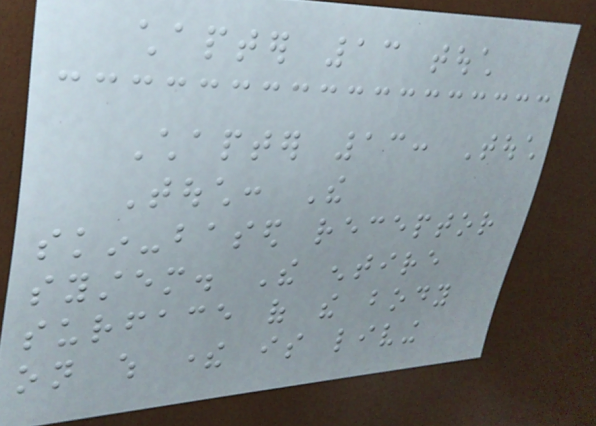chapter 13 touch
Chapter 13: Touch
Touch: The
skin-based receptor
system. The entire
surface of the body
on which there is living
